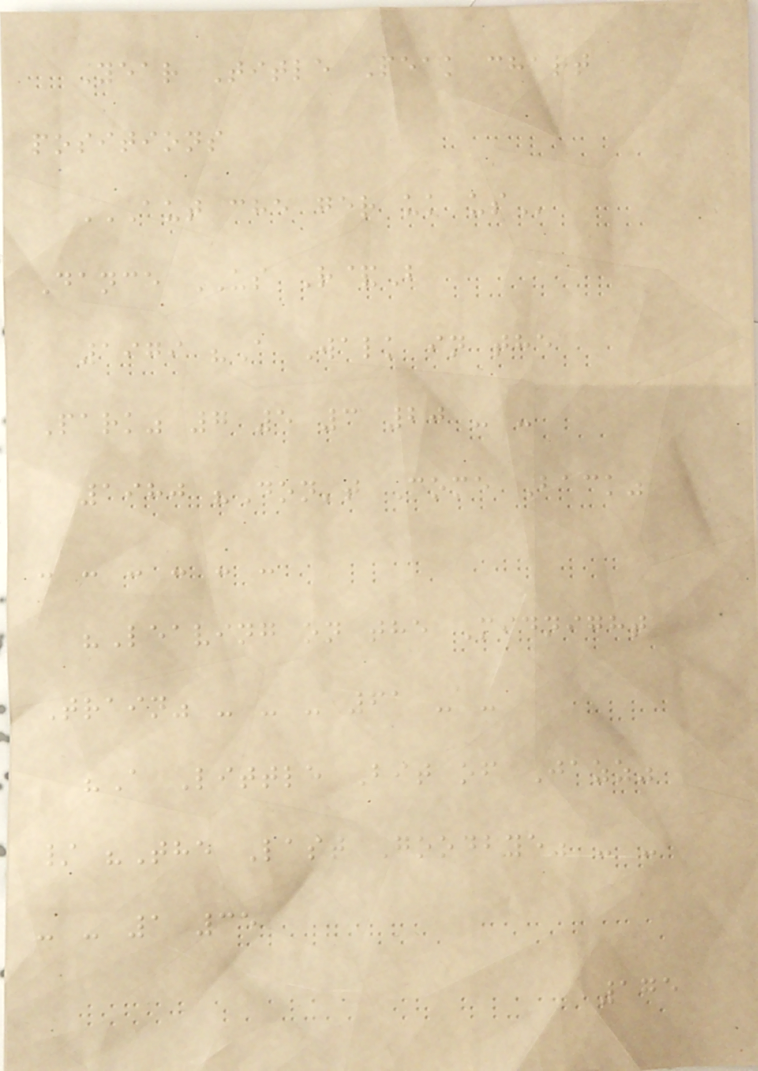Year Title Peak chart
positions
AUT CHE GER UK US
Dance US R&B
1979 "A Walk in the
Park" 7 5 3 20 - -
1980 "Don't Come Back"
- - - - - -
"Leaving on the Midnight
Train" - - - 61 - -
"A Little Bit of Jazz"
/ "The Last Goodbye" - -
- - 1 35
175
